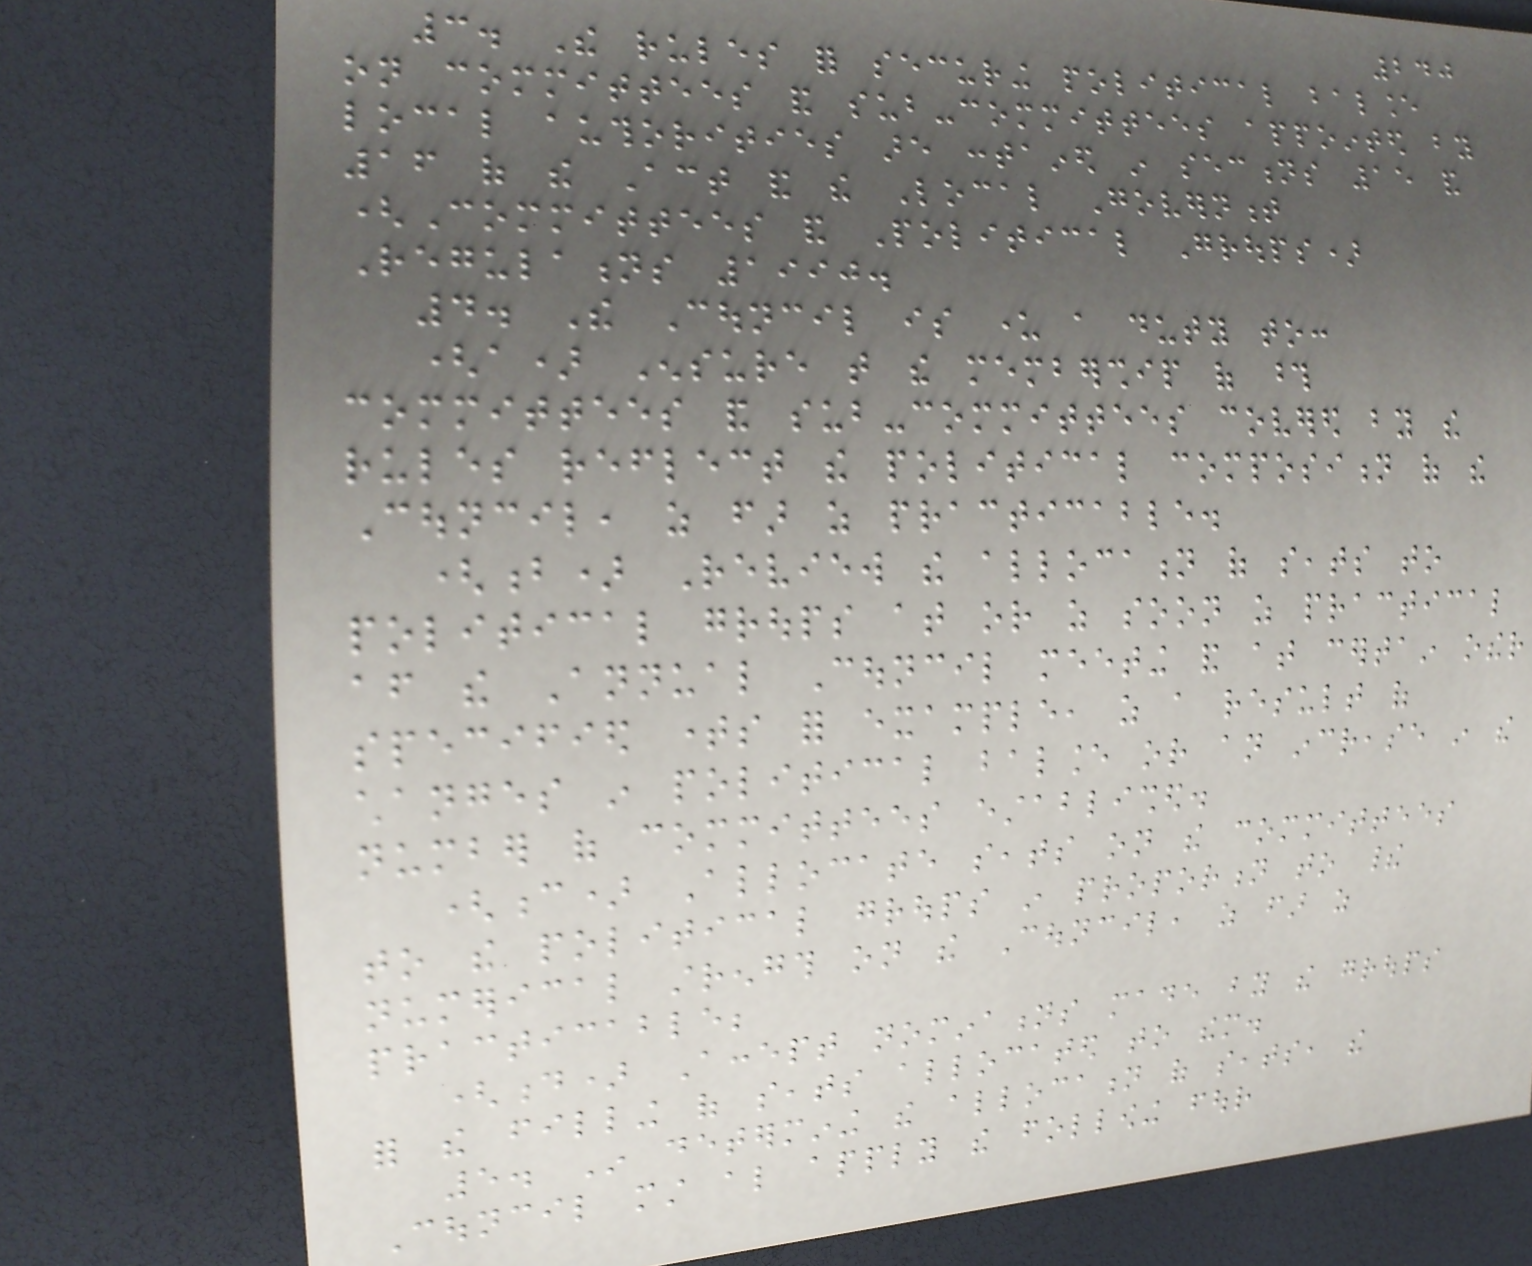240
3. The rules for securing political balance
on committees and sub-committees appointed by
local authorities are contained in sections 15 and
16 of the Act and the Local Government
(Committees and Political Groups)
Regulations 1990.
4. The Council is under a duty to:
(a) Ensure that the membership of those
committees and sub-committees covered by the
rules reflect the political composition of the
Council, as far as practicable.
(b) Review the allocation of seats to
political groups at or as soon as practical
after the Annual Council meeting and at certain other
specified times for example, as a result of
changes in political balance or an increase in the
number of committees established.
(c) Allocate seats on the committees
to the political groups in proportion to their
numerical strength on the Council, as far as
practicable;
(d) Accept nominations made by the groups
for the filling of seats allocated to them.
5. In determining the allocation of seats, the
Council must also apply the following four
